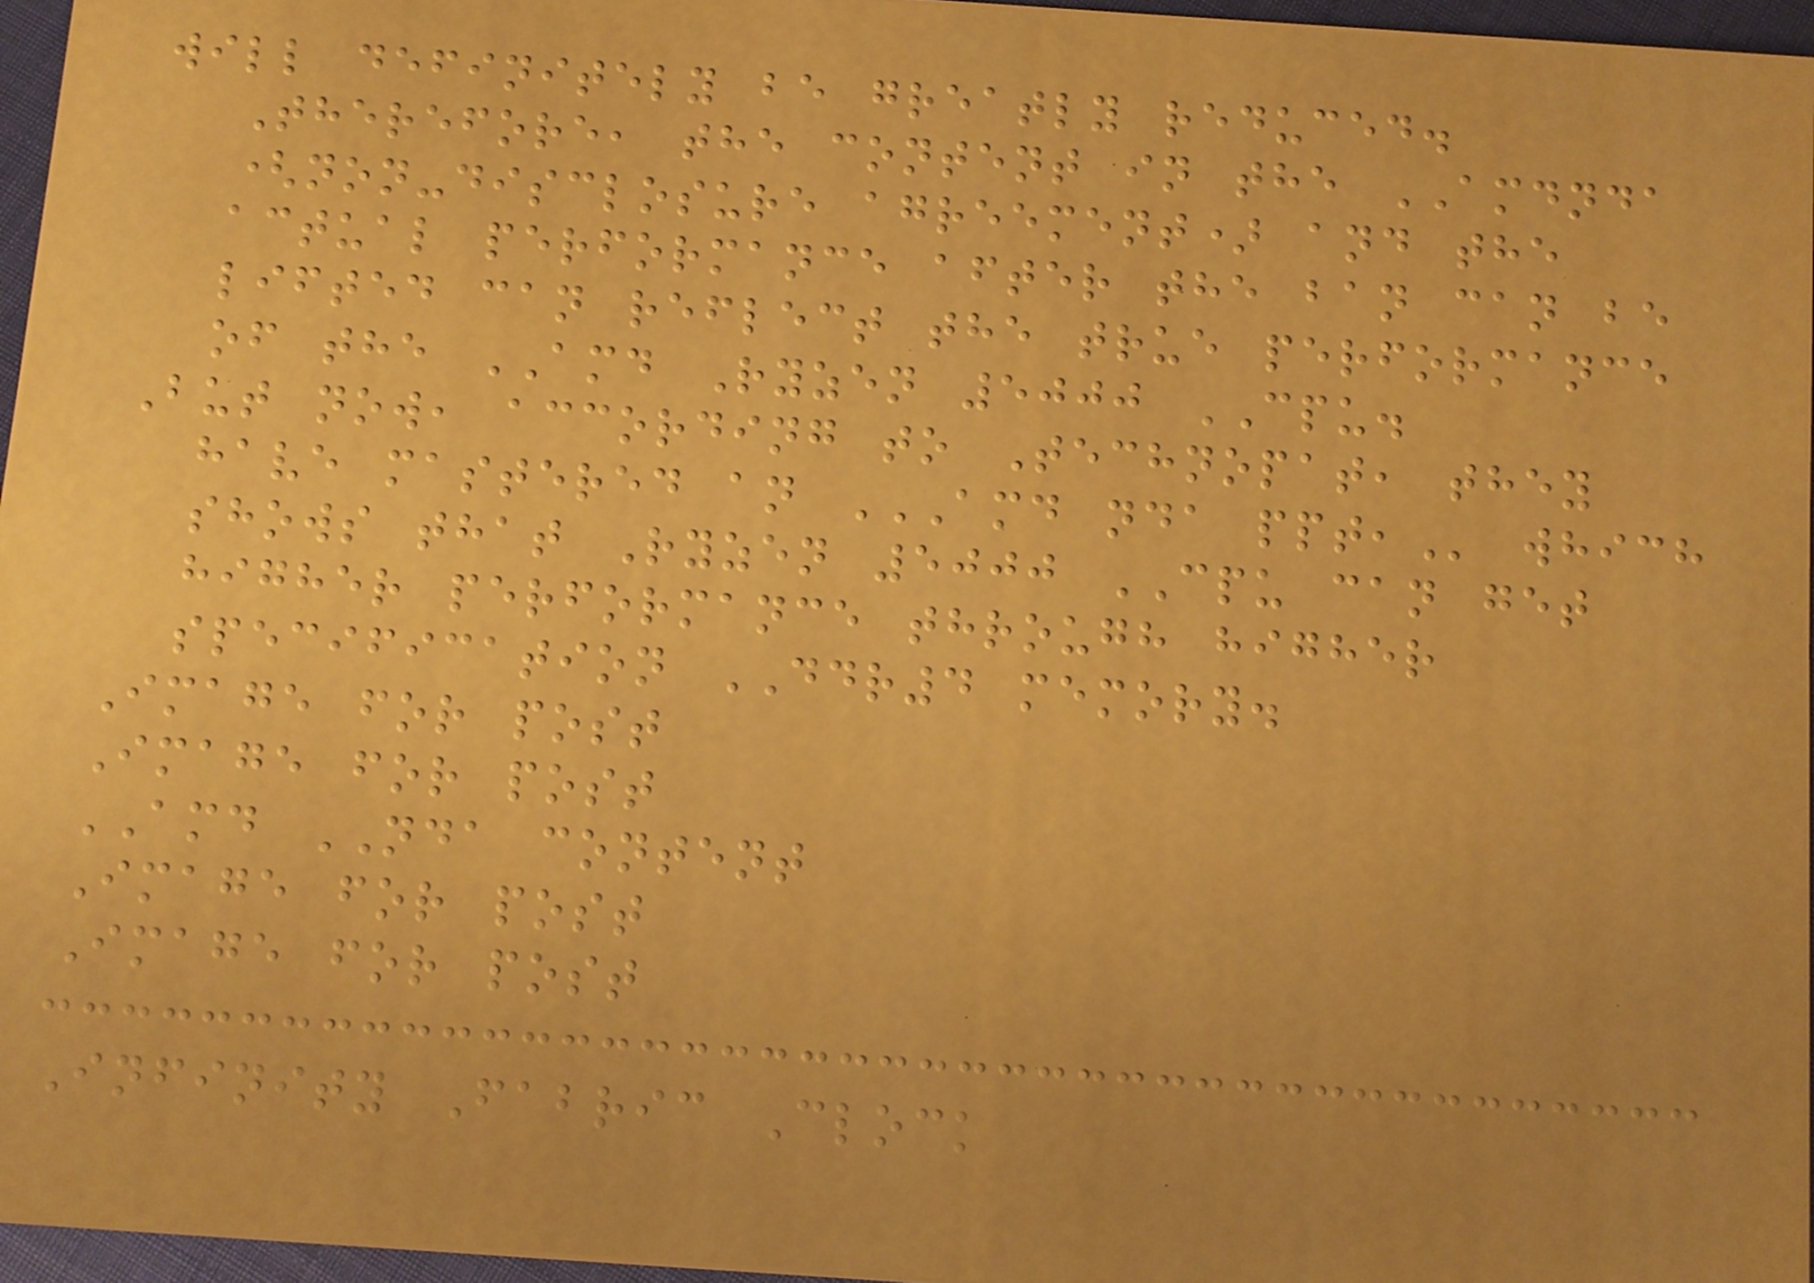will definitely be greatly reduced.
Therefore, the content in the AMDNDA
(non-disclosure agreement) and the
actual performance after the ban can be
lifted can reflect the true performance
of the AMD Ryzen 5000 CPU.
But now, according to Technopat, they
have mastered an AMD NDA PPT, which
shows that Ryzen 5000 CPU can get
higher performance through higher
specification DDR4 memory.
Image for post
Image for post
AMD NDA content
Image for post
Image for post
Infinity Fabric Clock
